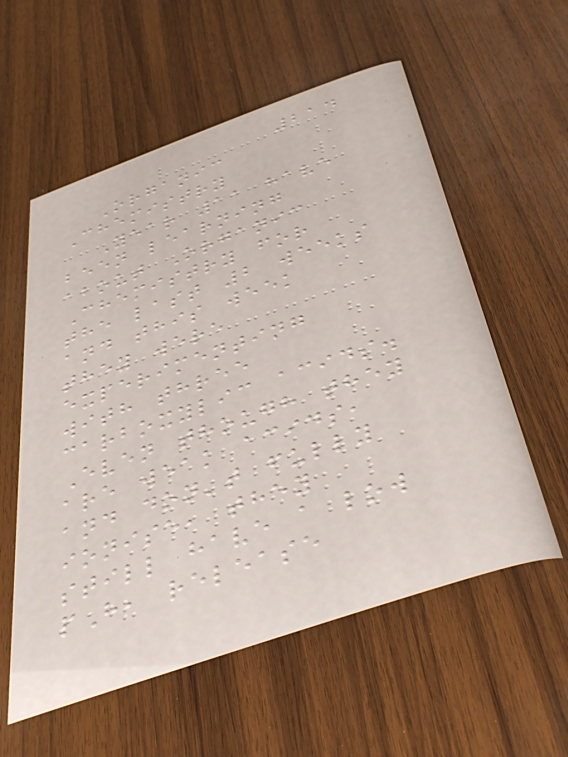214
Organic
Chemistry
Year 11 have
been learning
about Organic
Chemistry for
the last 2 weeks
and this week
they were
experimenting
with three
carboxylic acids.
Even though they
are weak acids,
and don't fully
ionise, they
still have a low
pH, release
